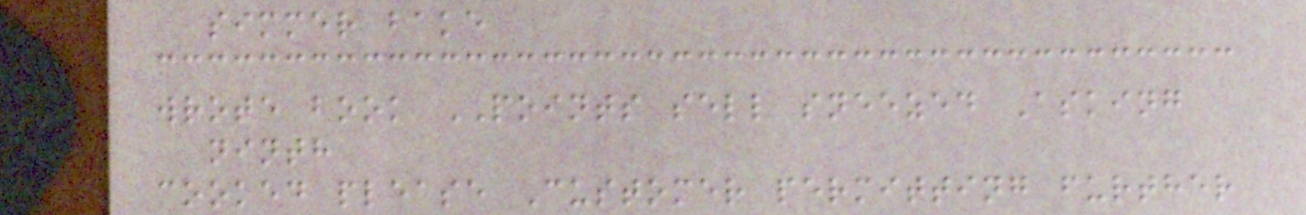simmer bake
wrote book POINTS sell sneezed Asking
ninth
cooked please Customer permitting further
